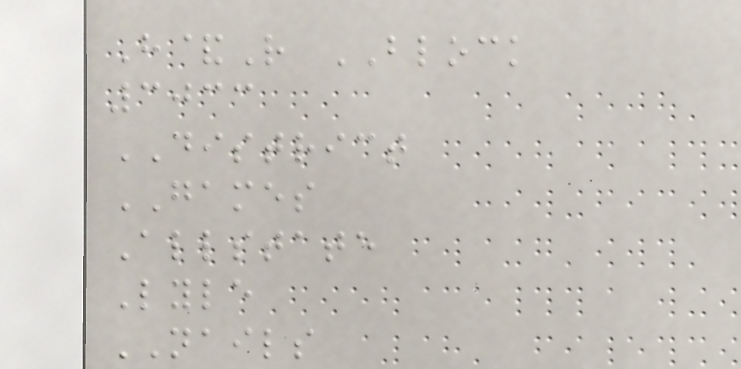H&R BLOCK
3033
DISTRICT
GAMES
Allstate
Lyle
NAILS
